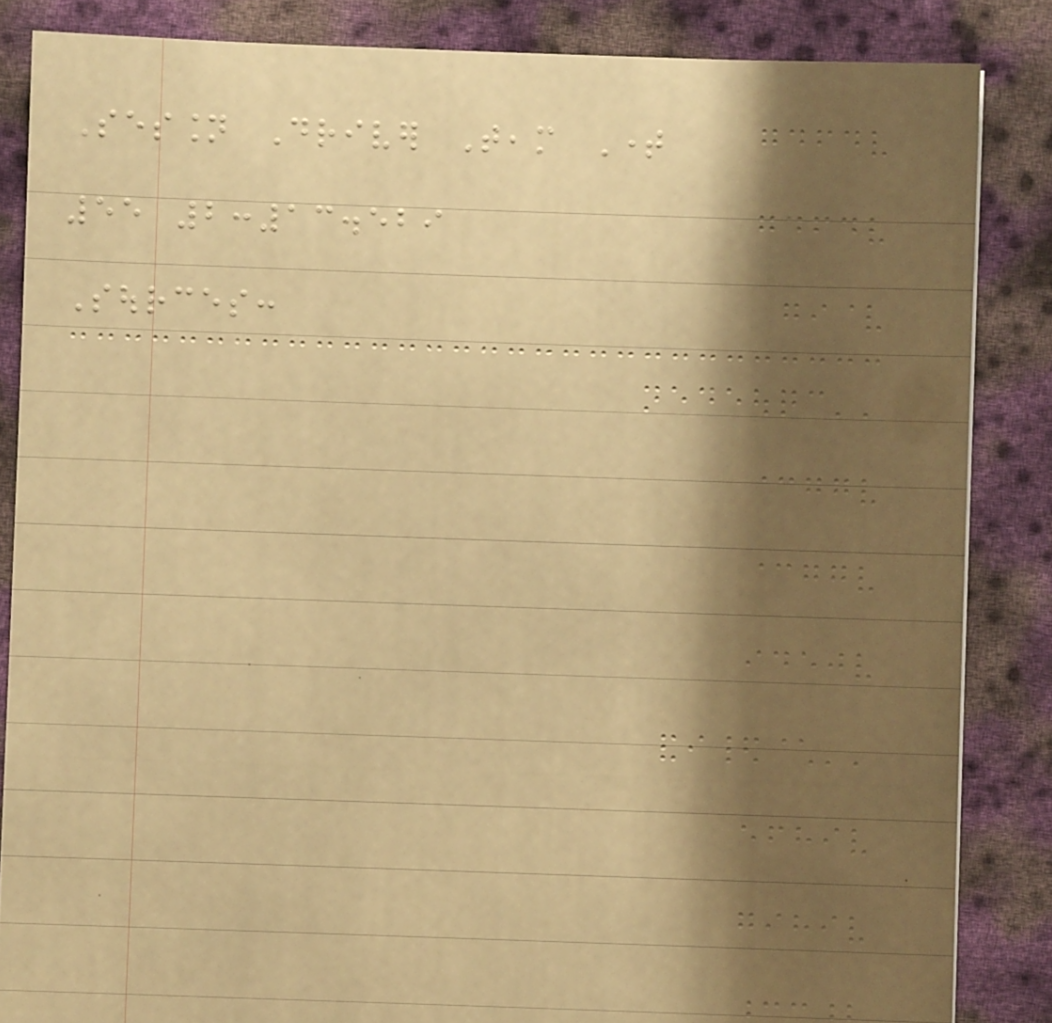Session Driver Team Time
55 2:13.529
Sources:
